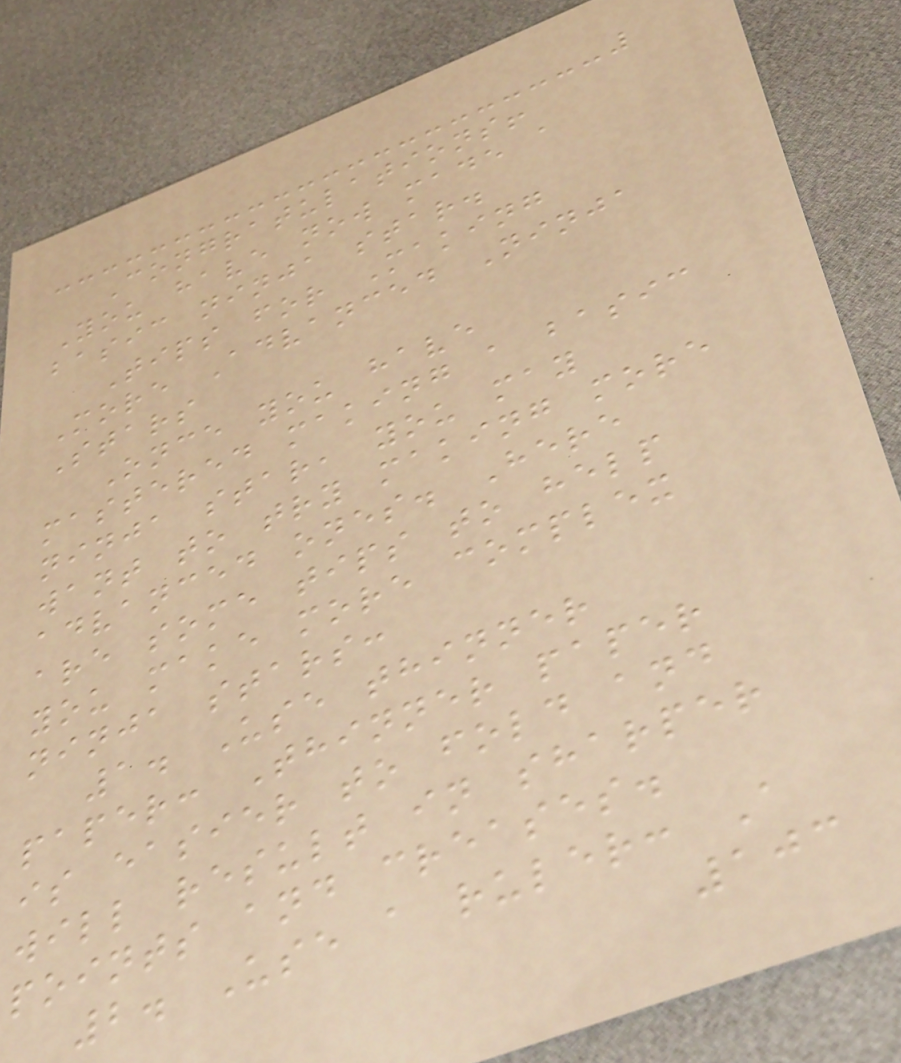Congratulations!
You have now made a
basic ninja star.
Tips for Making
More Advanced Ninja
Stars
Once you have
mastered making a basic
ninja star, you may
want to try making more
advanced ones. Here
are some tips to help
you make more complex
ninja stars:
1. Use thinner
paper: Thinner paper
is easier to fold and
will result in sharper
points and creases.
2. Use a ruler: A
103
